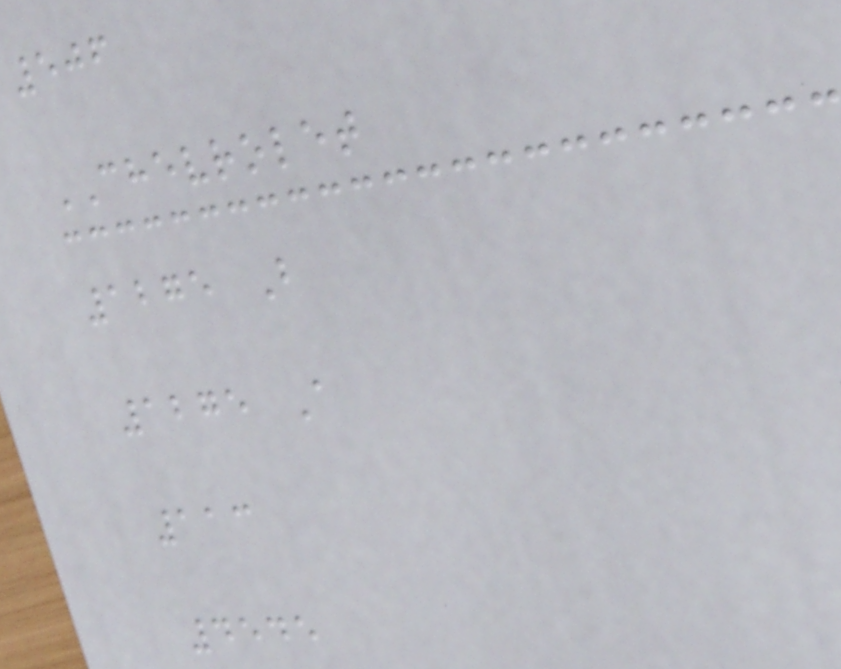506
CHEVROLET
1275 B
1275 A
113
4545
